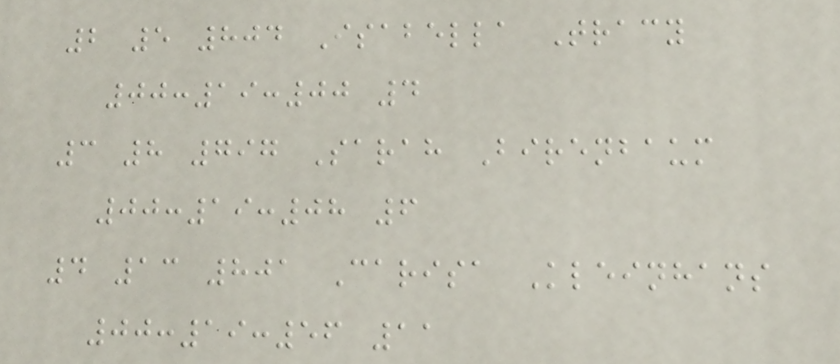2 5 804 Isabella Tracy
00:19:00 4
3 8 797 Sarah Birenbaum
00:19:08 6
4 13 801 Carisa Kleinhans
00:19:56 11
